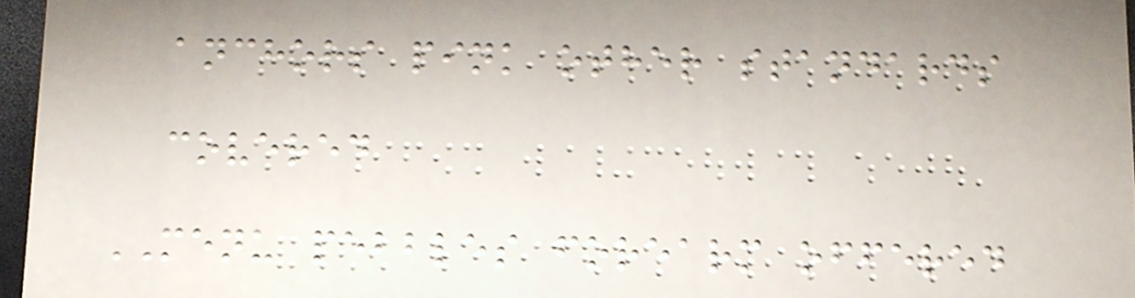anchors pink other standards
covered
MENU pebbles forearm offered
